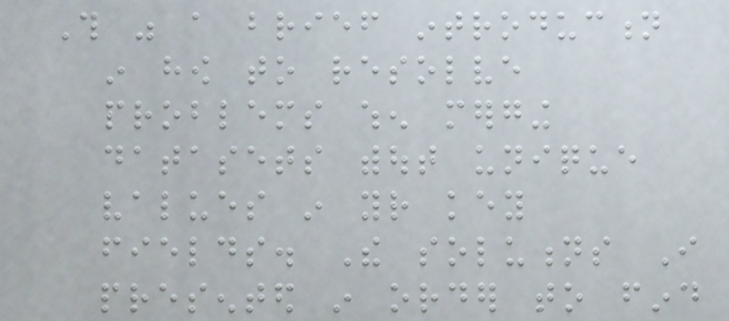This was a brief introduction
in how to resolve
problems when merging
datasets without unique
values in your key
fields. The solutions I
presented in order to find
